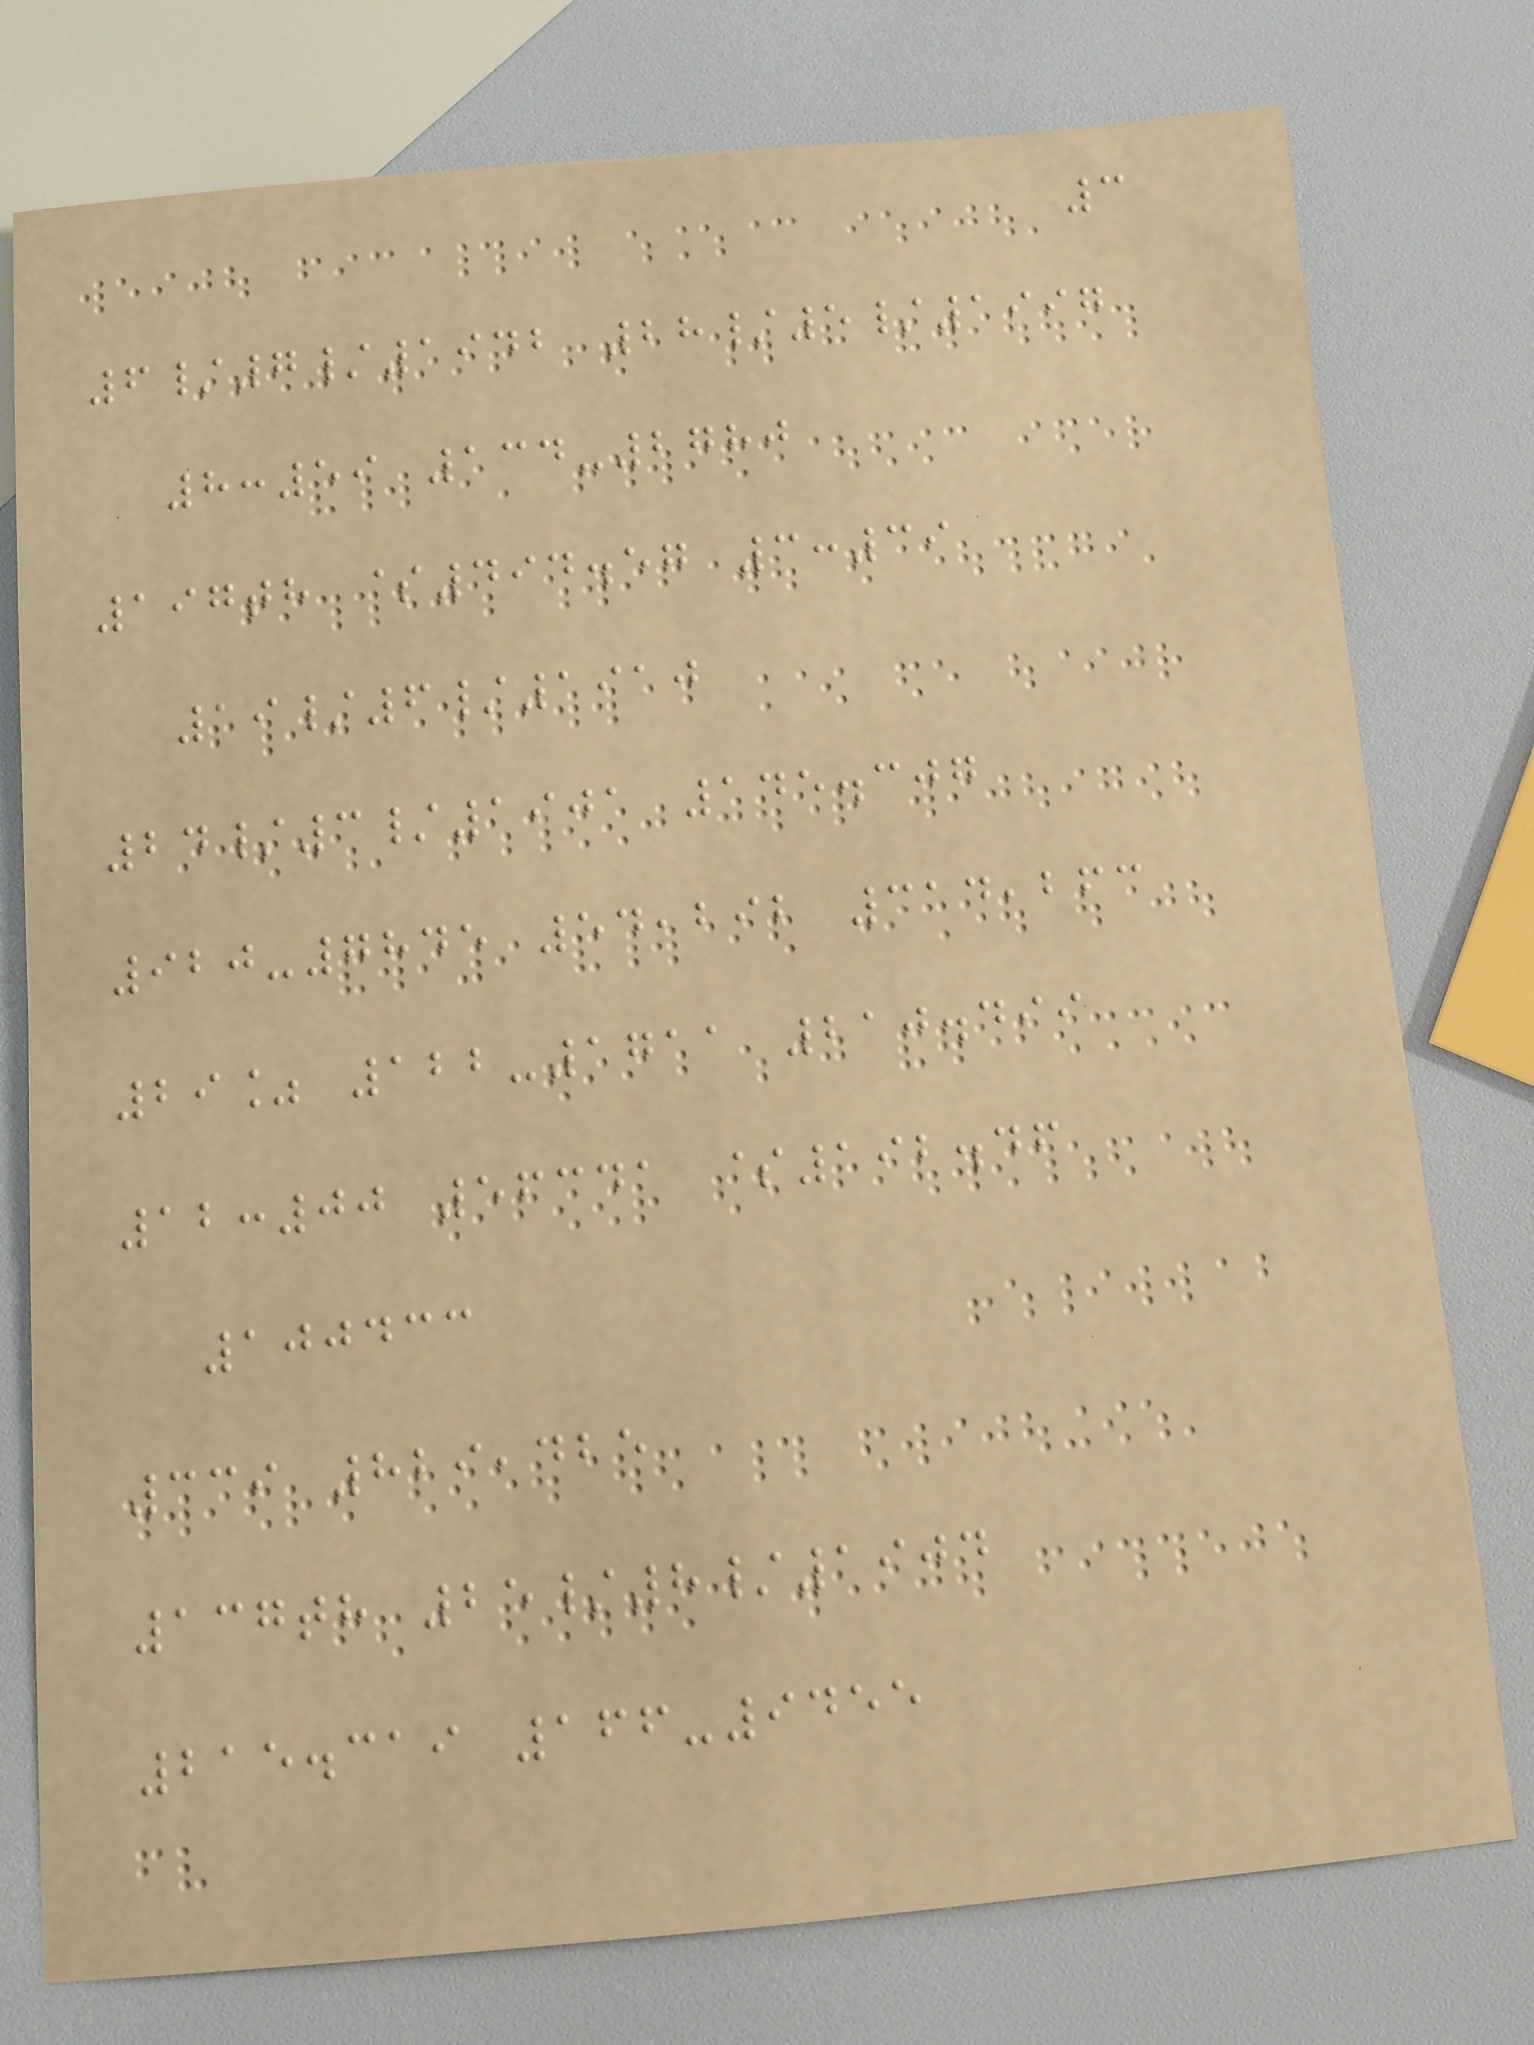3
6/7/1942 28/5/1997
8:59 134-2780
197th $494.57 3:39
19/6/1910
24/3/1901 145.307
920-7845 54,292 314,263
29% 122-1711 210.499
12:00 56341 $192.46
100433
339 829,425
137th 25/8/1904
215.319 166-9455
